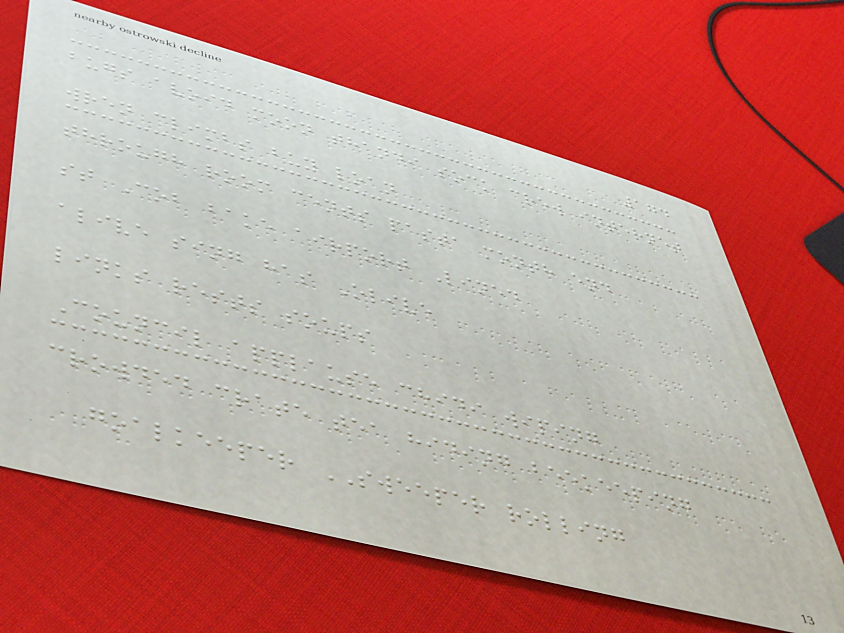174
bugs avoid moon thandi sock crew internet
wren climbs buy loan
through room cents pasta month end
st Cob bake airport Lined
alive sing has Olive
links rests soups
Council applause chidi wiping
crowded crate tea hiding beekeeping
goalkeeper SWEEPER rolling
